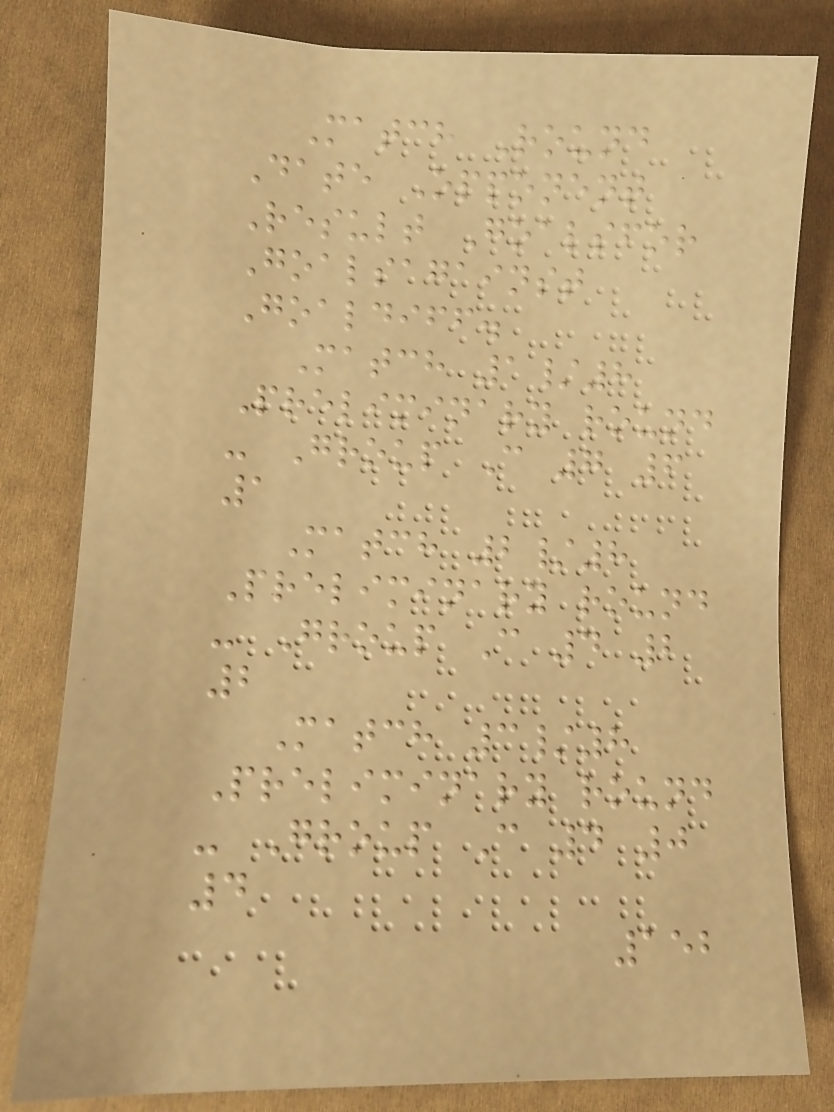Match Round
Date Opponent
Result Goalsfor
Goalsagainst
Goaldiff.
Match 1/8
Preliminary round
- Group C 7 6
1
Match 2/8
Preliminary round
- Group C 4 2
2
Match 3/8
Preliminary round
- Group C 4 0
4
152
